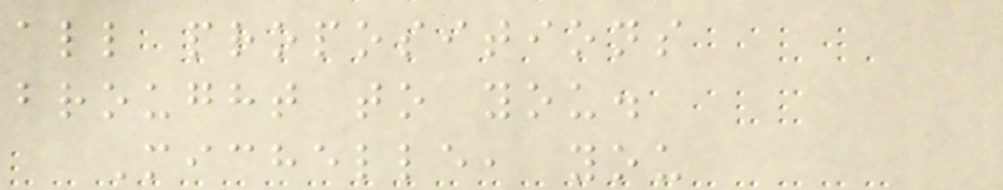all propositions
brought to you.
Michelle, you
